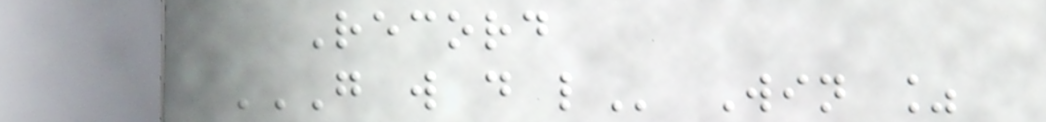Record
G W D L Win %
